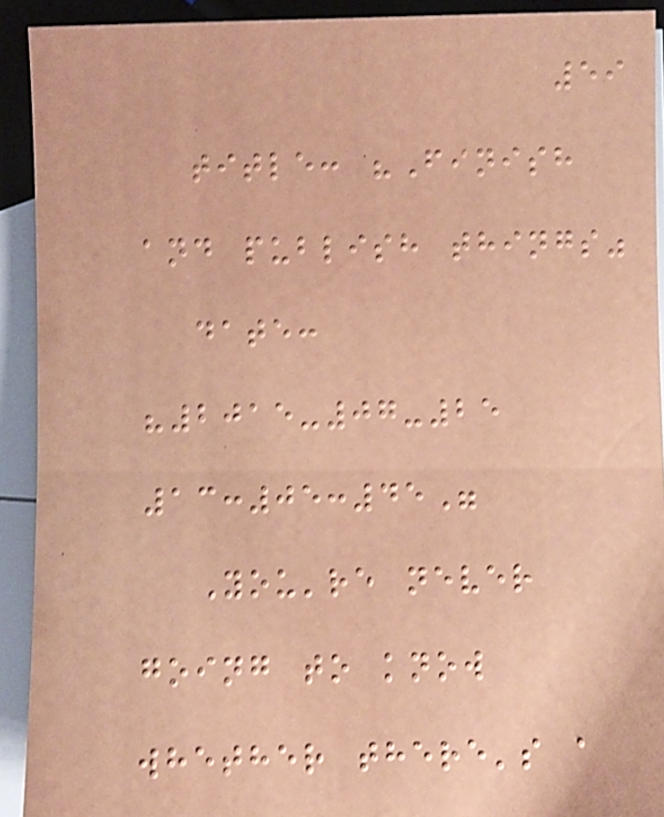59
title: "Finish
and publish things"
date:
"2015-07-25
13:05:45"
You're never
going to know
whether there's a
